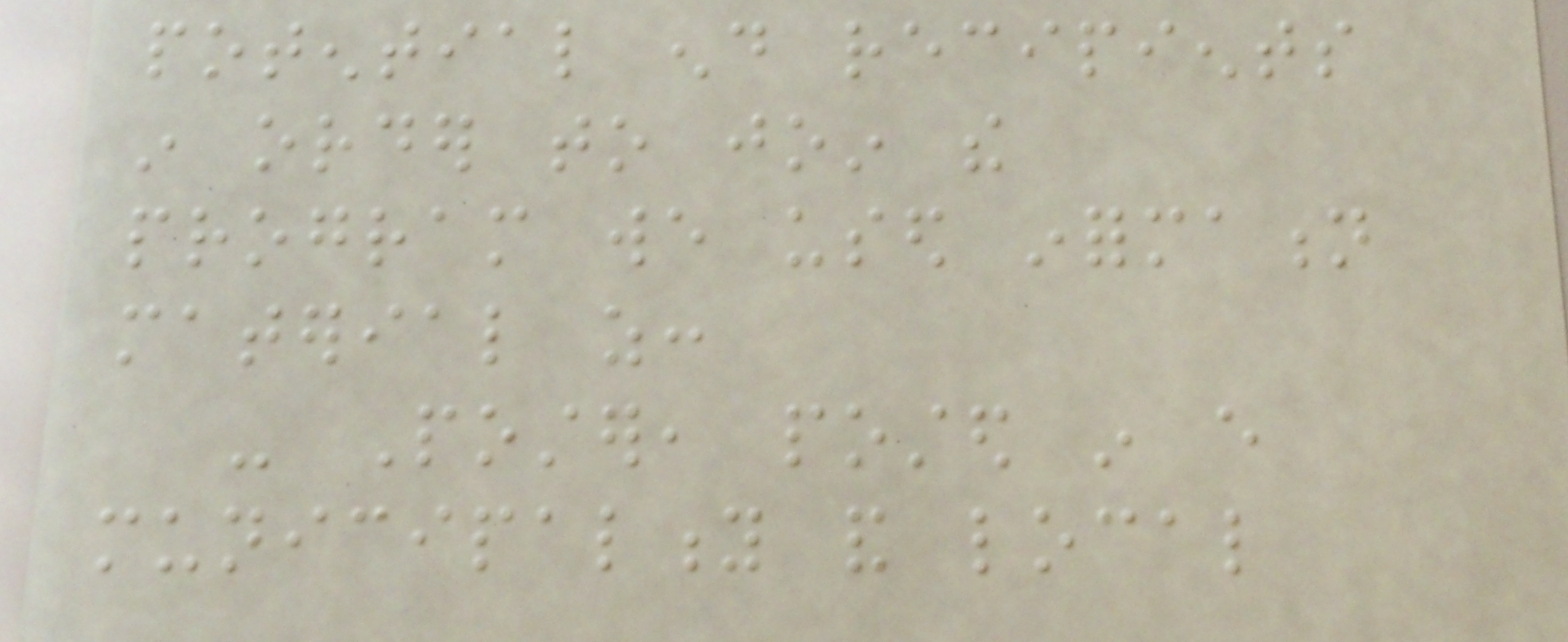potential end recipients
in order to join the
program we used information
material as:
- Poster, posted in every
municipality and local
